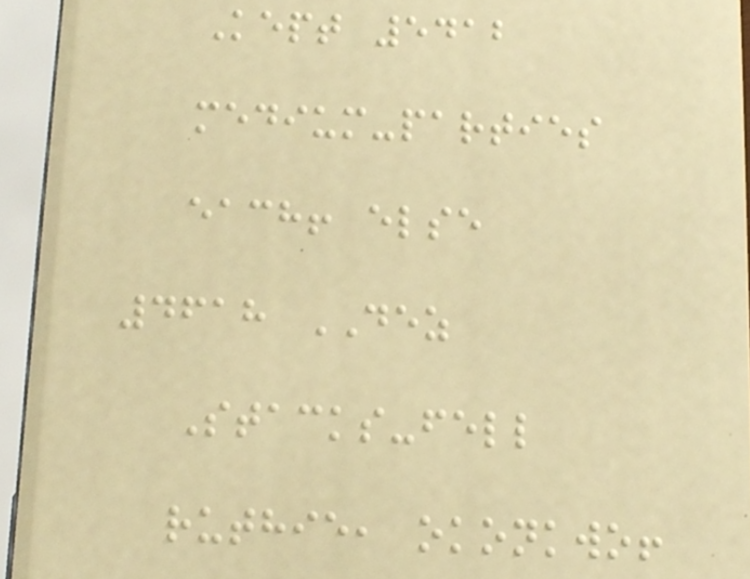Kept 5412
medium-parties
each! else
4618 DEZ
Stacks-fell
ruthie, okonkwo!
